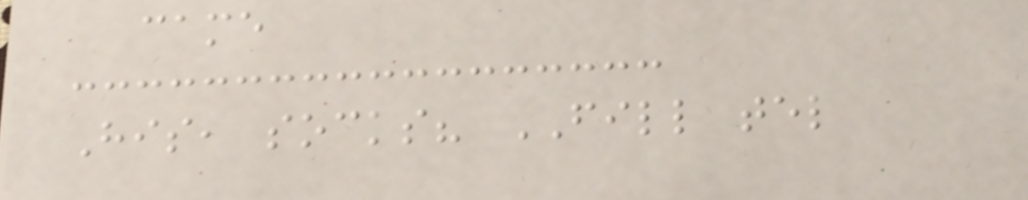came
His, socks? FILL tel
